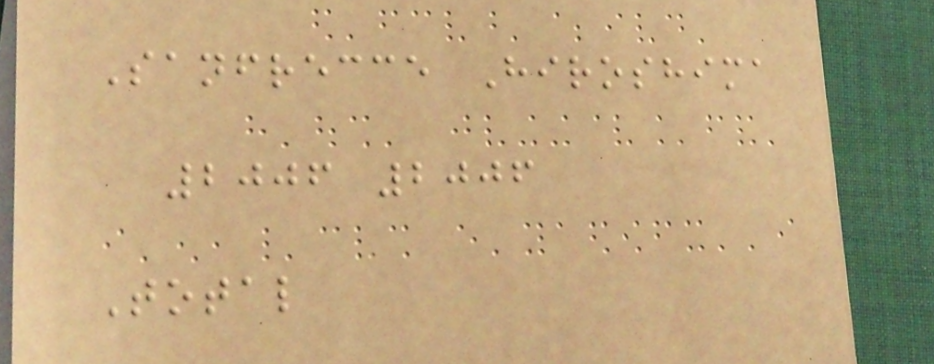Sanfrecce Hiroshima
2006 2006
Total
